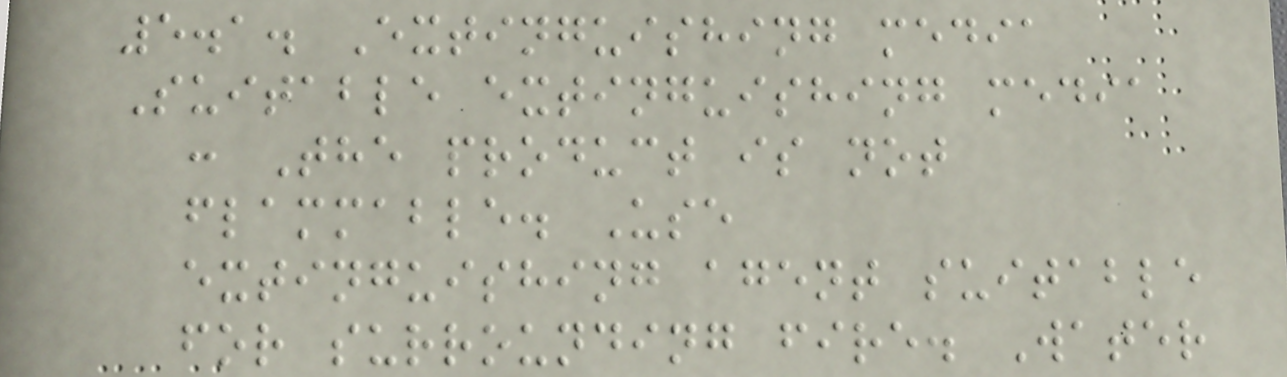5.1. Extinguishing media
Suitable extinguishing media
: The product is not
flammable. Use
extinguishing agent suitable
for surrounding fire. Water
